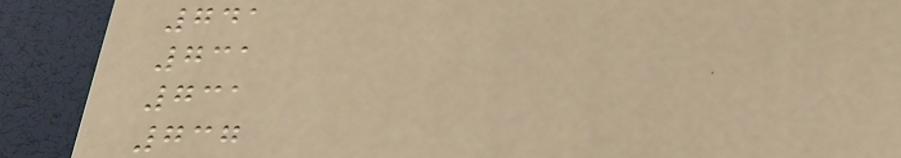741
731
731
737
